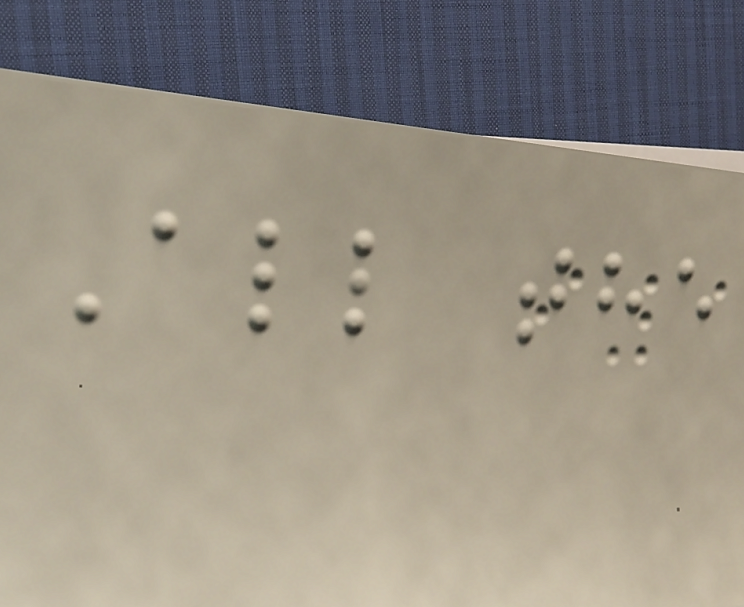All the
